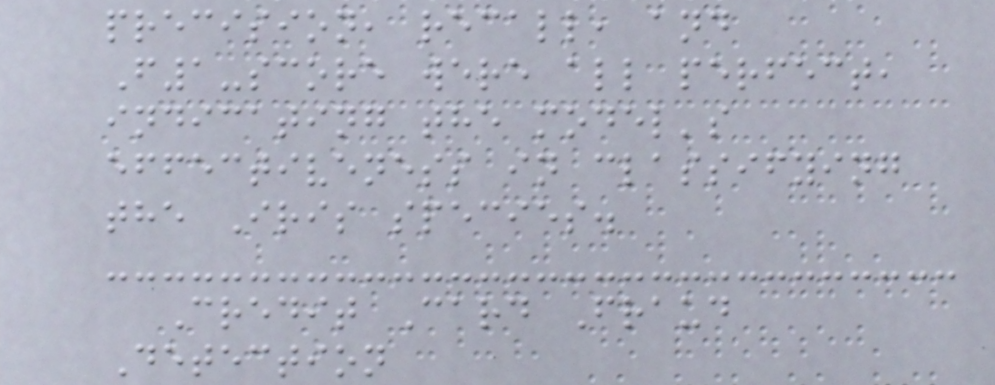precision, recall, and
F1-score were all perfect,
indicating the model's
effectiveness in classifying
the Iris species.
Credit Card Fraud
Detection
